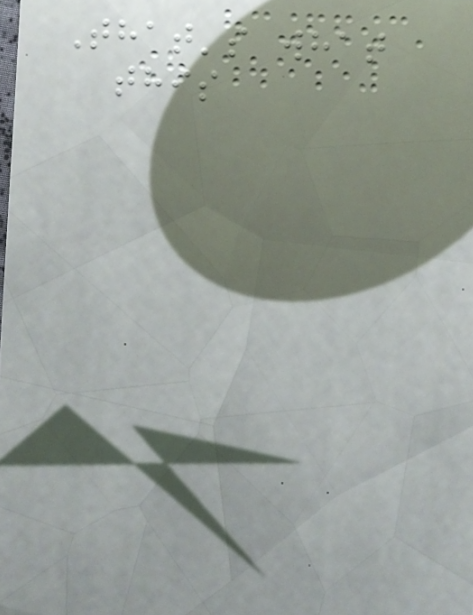That's what
this
